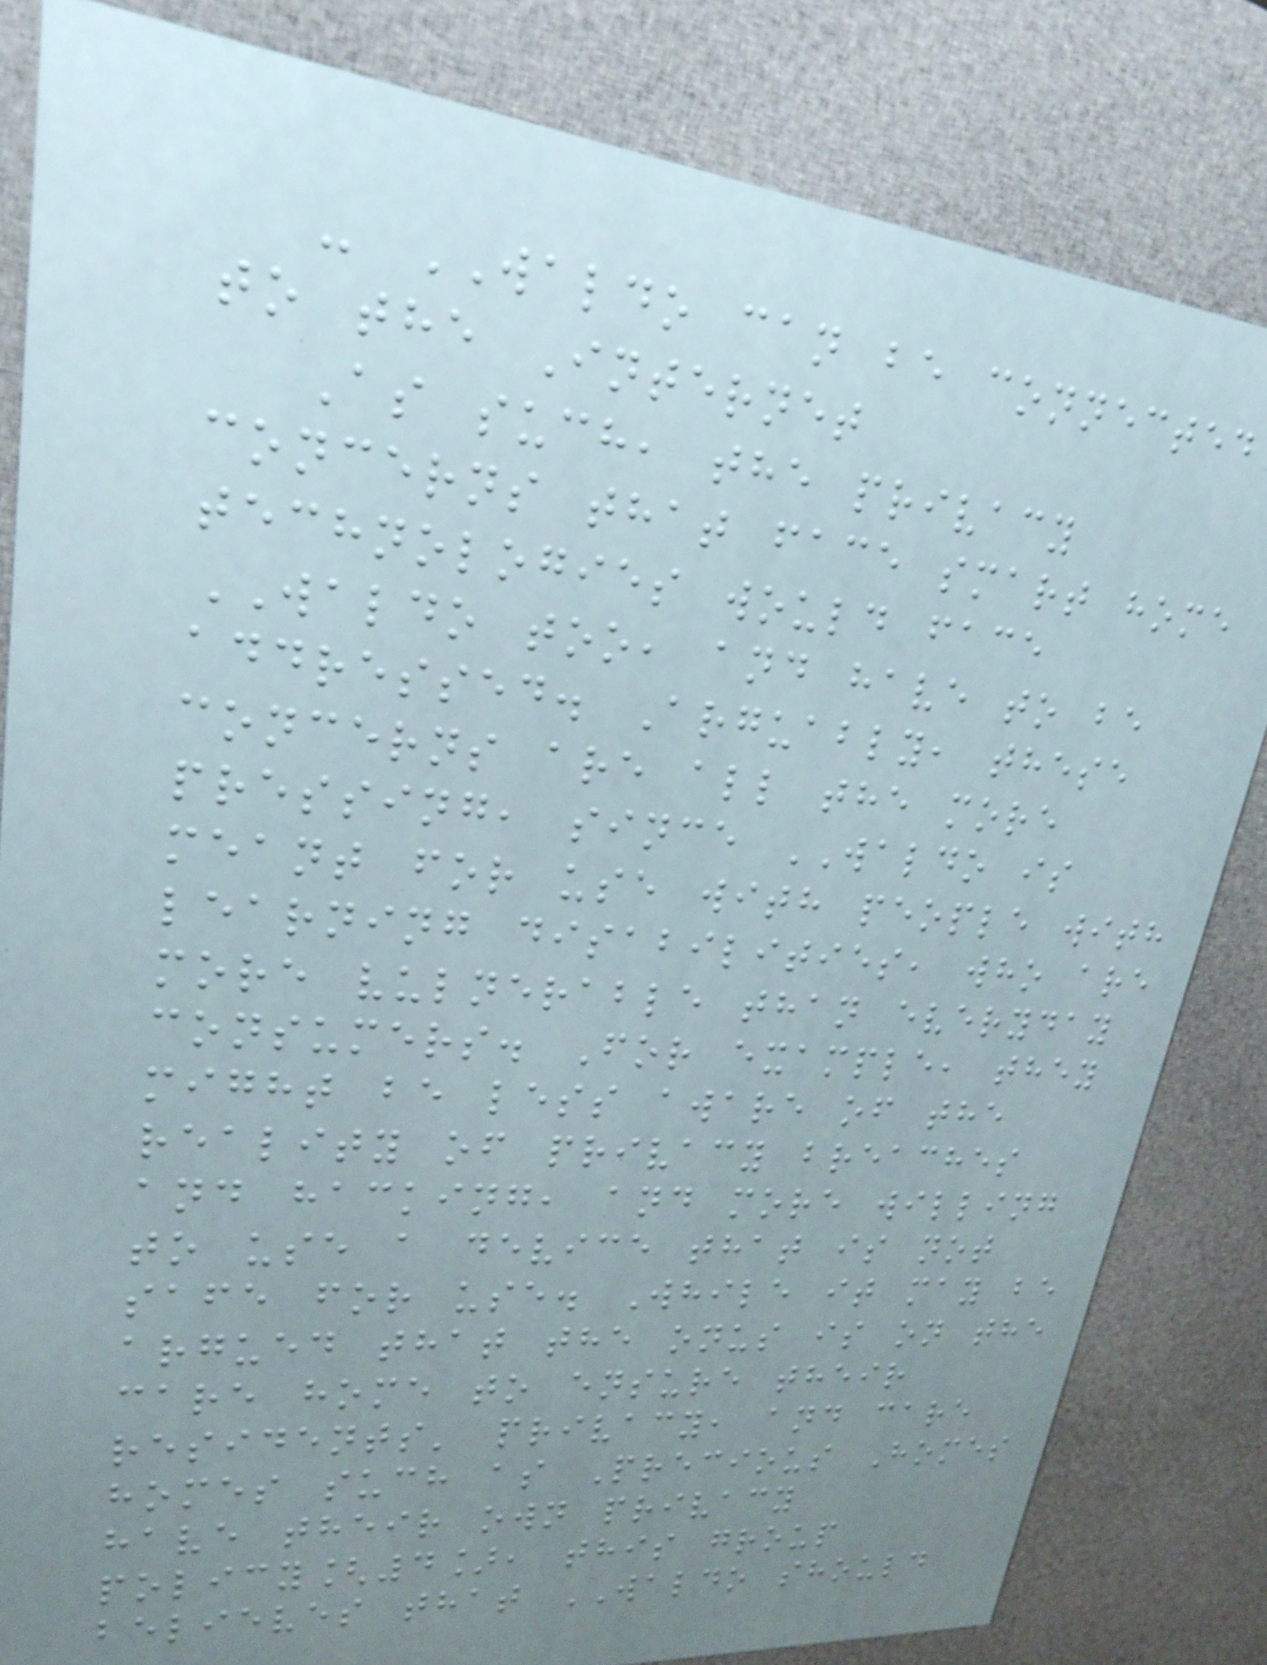- WALDO can be connected
to the Internet
As such, the privacy
concerns that face smart home
technologies would face
WALDO too, and have to be
addressed. Arguably, these
concerns are all the more
pressing, since WALDO is
meant for use with people with
learning disabilities, who are
more vulnerable than everyday
consumers. For example, they
might be less aware of the
reality of privacy breaches
and hacking, and more willing
to use a device that is not
safe for use. While it may be
argued that the onus is on the
care home to ensure their
residents' privacy, and care
homes such as Precious Homes
have their own privacy
policy[4], this group
believes that WALDO should
